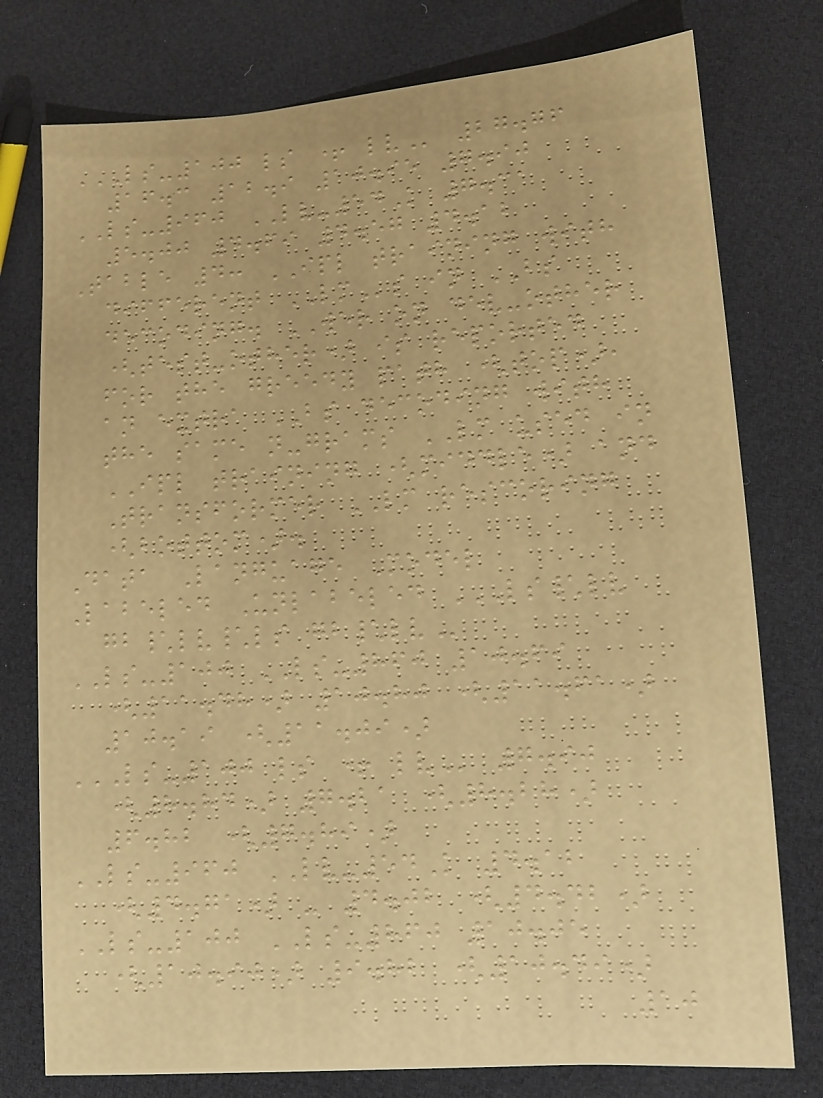LS-100 LS + LV 27.76
16.3 12.9 10.95 7.90
LS-960 LV-54K 7.31
5.00 4.69 4.57 4.12
Table 4: IPL training with
different LMs in BS
decoding. WER on dev-other
(test-other) is reported
for the greedy path (top),
an extra BS decoding with
the same n-grams LM used in
IPL training (middle) and
Transformer LM rescoring
(bottom).
Data Language Model
Labeled Unlabeled LS\LV
GB\LV\LS GB\LV
LS-100 LS-860 10.69
(11.48) 10.80 (11.61)
10.19 (11.09)
LS-100 LS + LV 7.90
(8.84) 7.21 (8.28)
6.82 (7.89)
LS-960 LV-54K 4.12
(4.71) - 4.02 (4.42)
LS-100 LS-860 10.05
(10.90) 9.82 (10.49)
10
